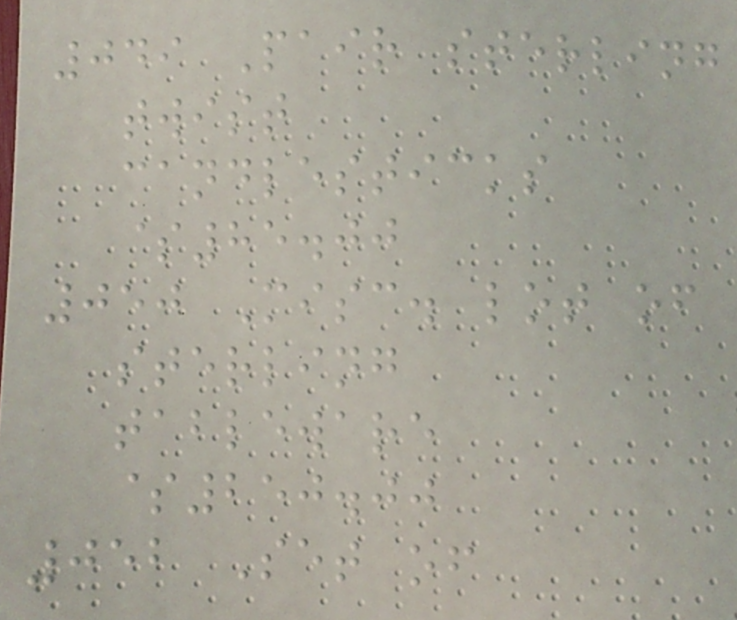049 Pair sterling
twist
candlesticks
$85.00
050 Misc. lot of
sterling
tableware
$250.00
052 Set of
